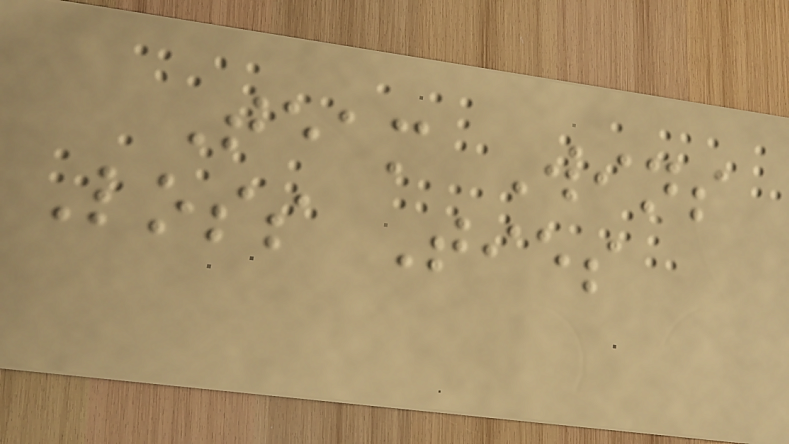Team Wins
Loss Ties
